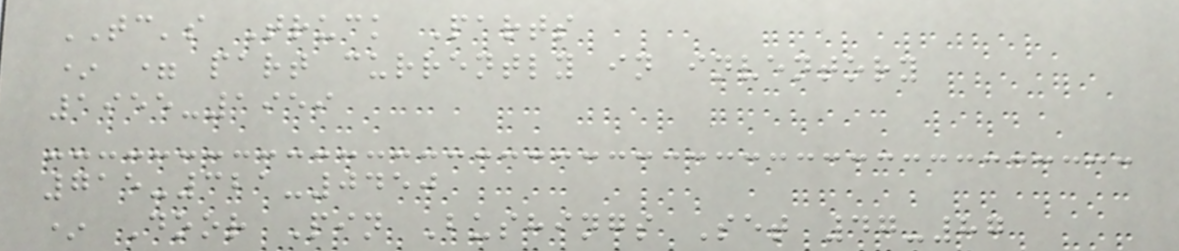TC's Truck Parts
* = part currently in inventory
1955-1959
715-321-0450
* Door Pin Bushings Set 47-87
